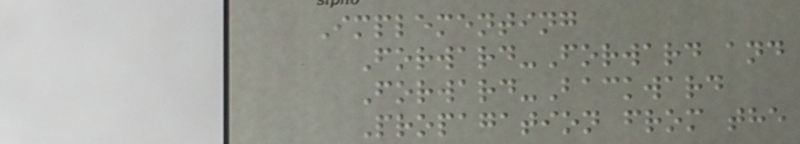Implementing
Forward-Forward and
Forward-Backward
Propagation from the
